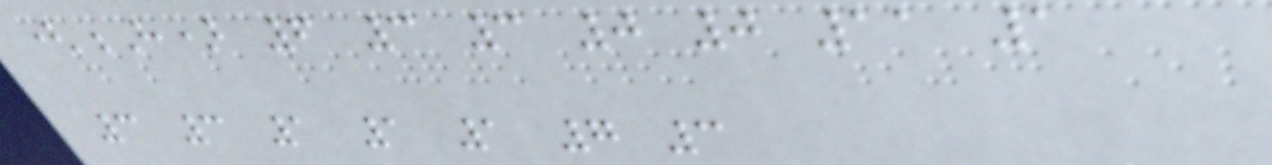(H) 6 3 3 0 0 11 1
3 3 1 1 1 7 3
